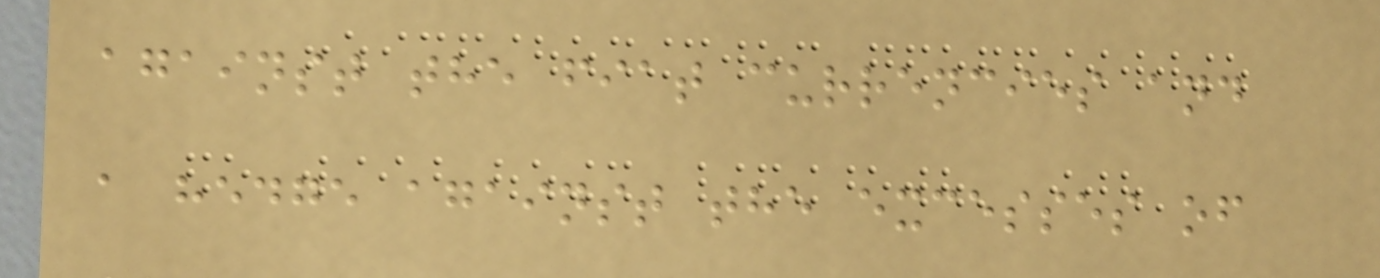against the fiat currencies and
a hedge against the excesses of
